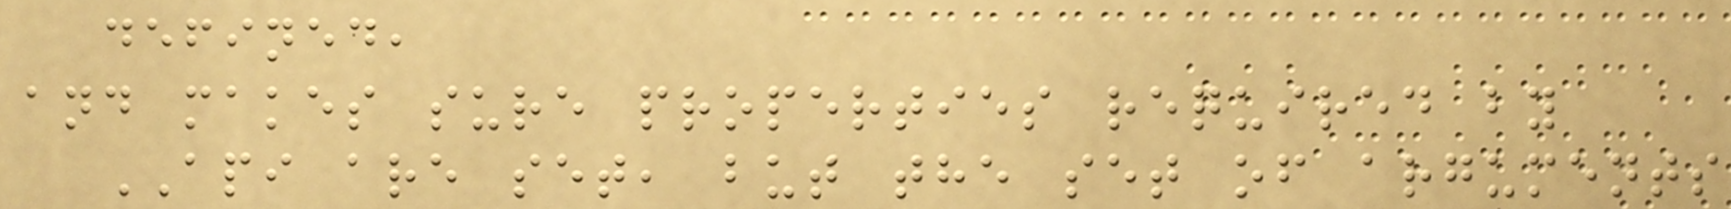defined,
and makes sure properties required by
API are set, but the set of arguments
